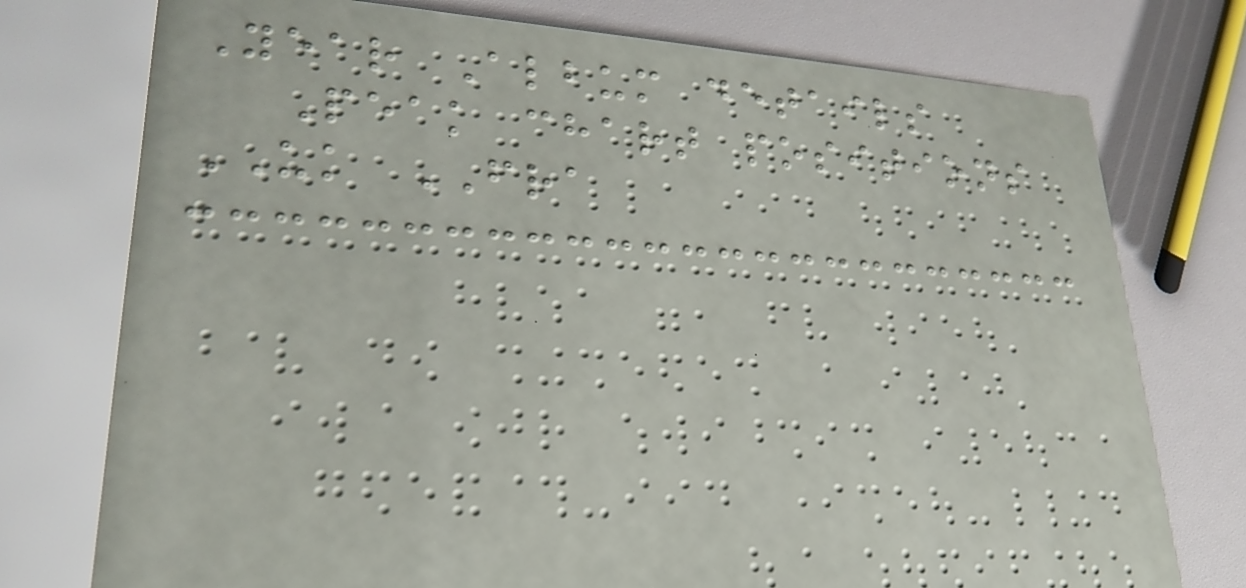Year Album details
Peak chart positions
UK FRA
